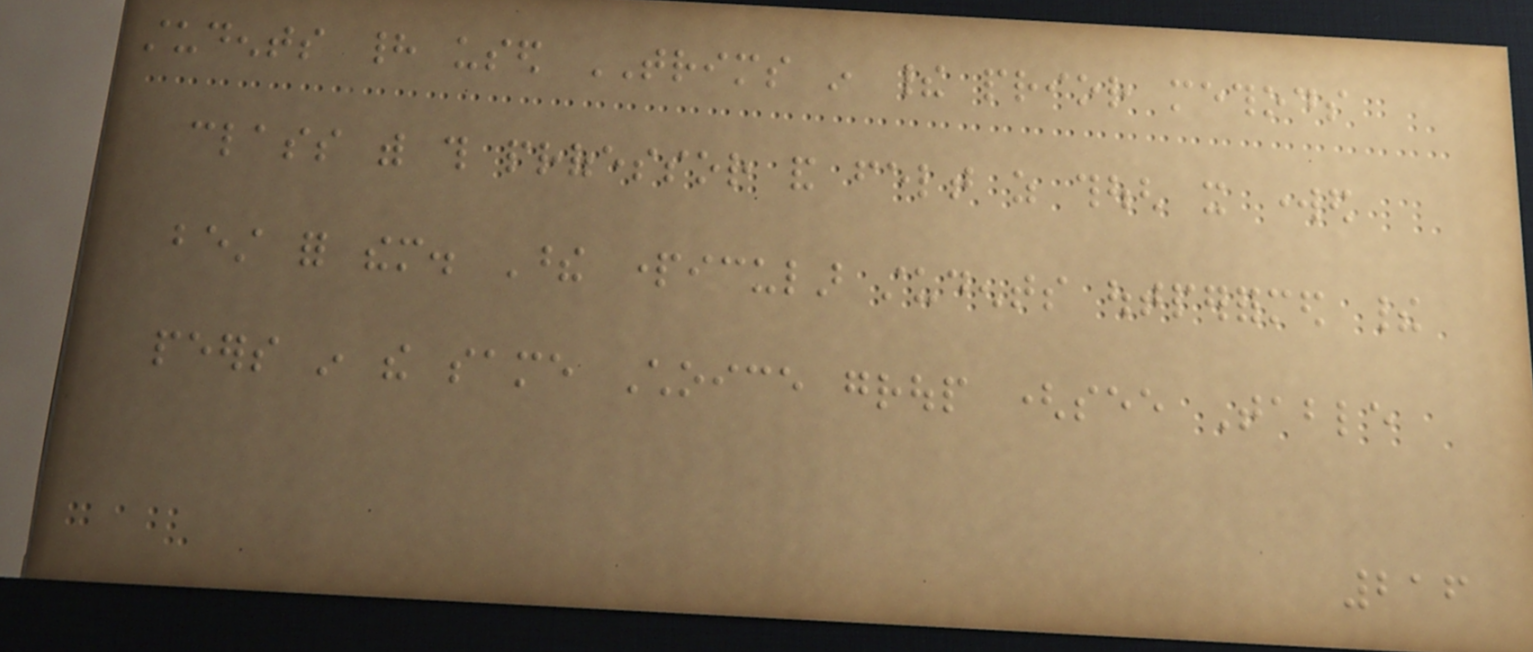students had used TRIMS in their prior methods
class with this professor and felt as though it worked
best for them. These particular students outperformed their
peers in the same Choice group (see Table
216
